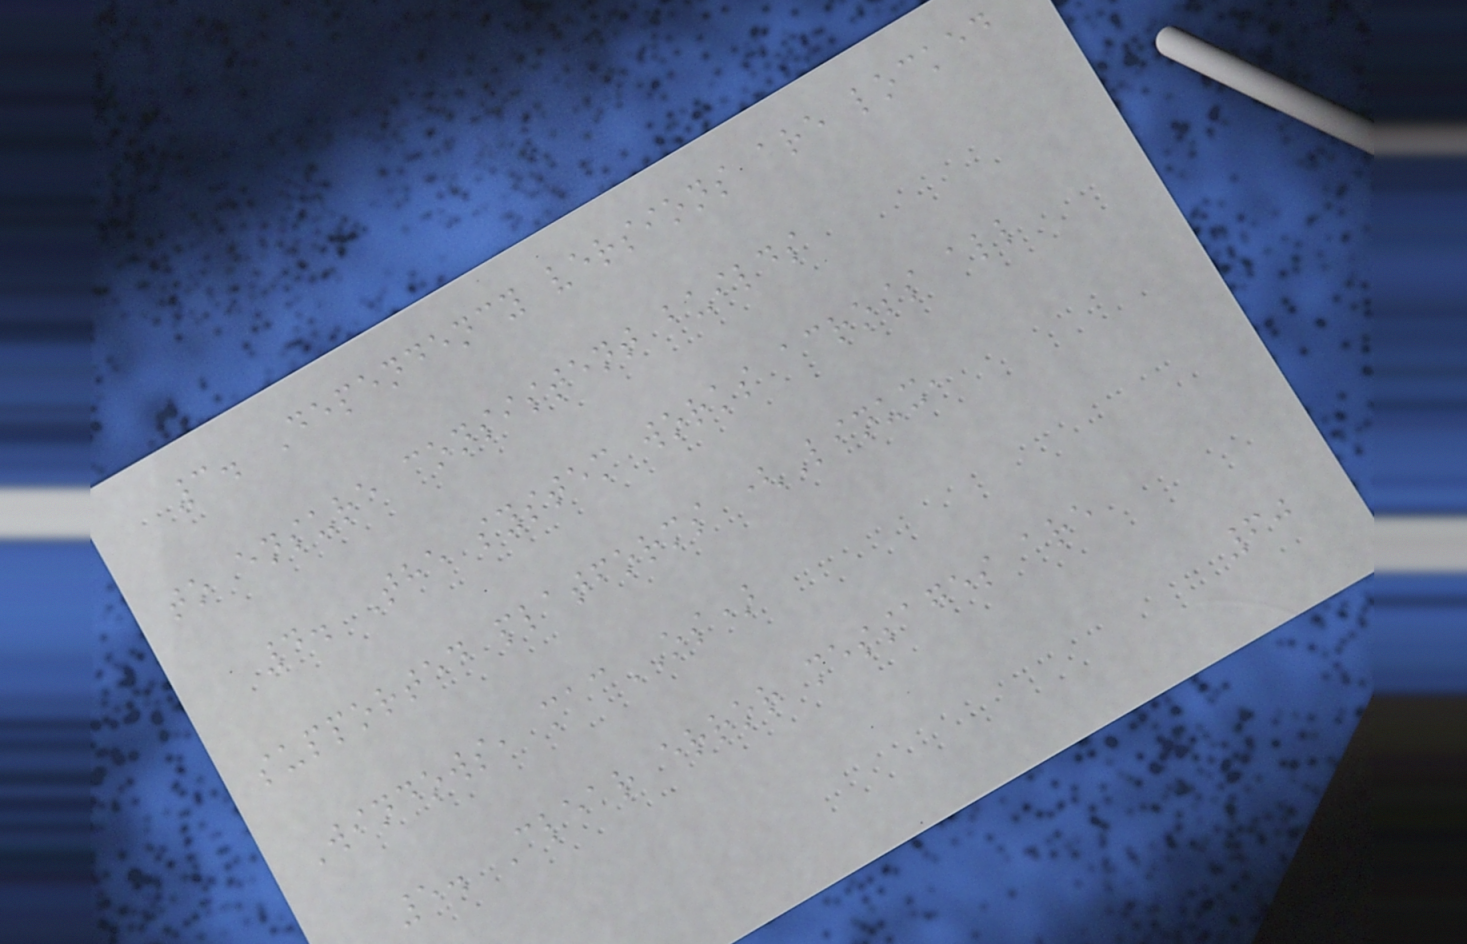3. Dependency versions are locked
to ensure consistent builds
4. The system works across all
supported platforms (Linux,
Windows, macOS)
5. Clear error messages are
60
